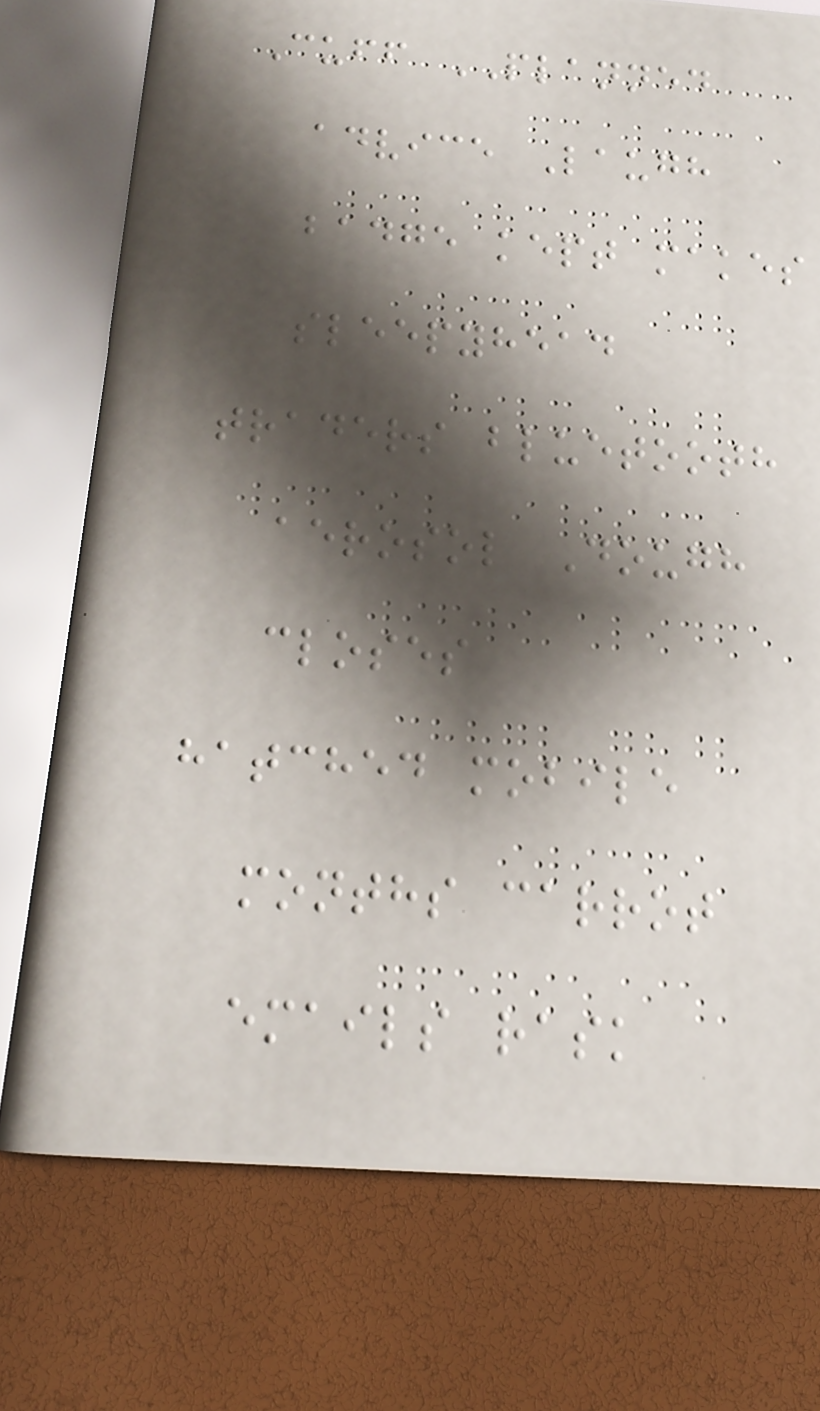Cuff PLANNED
advice Laugh
badge kept makes
sleepyhead
traders bluetooth
aerosol Dough
closes
hatched mobile
months carrot
emails rask
